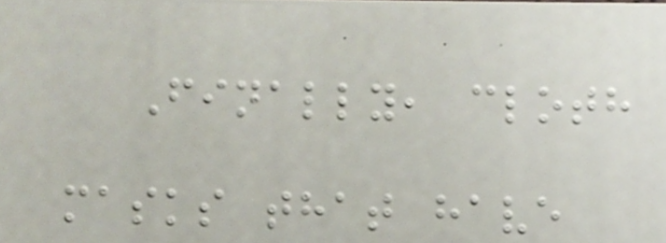Finally, cloth
masks that have
